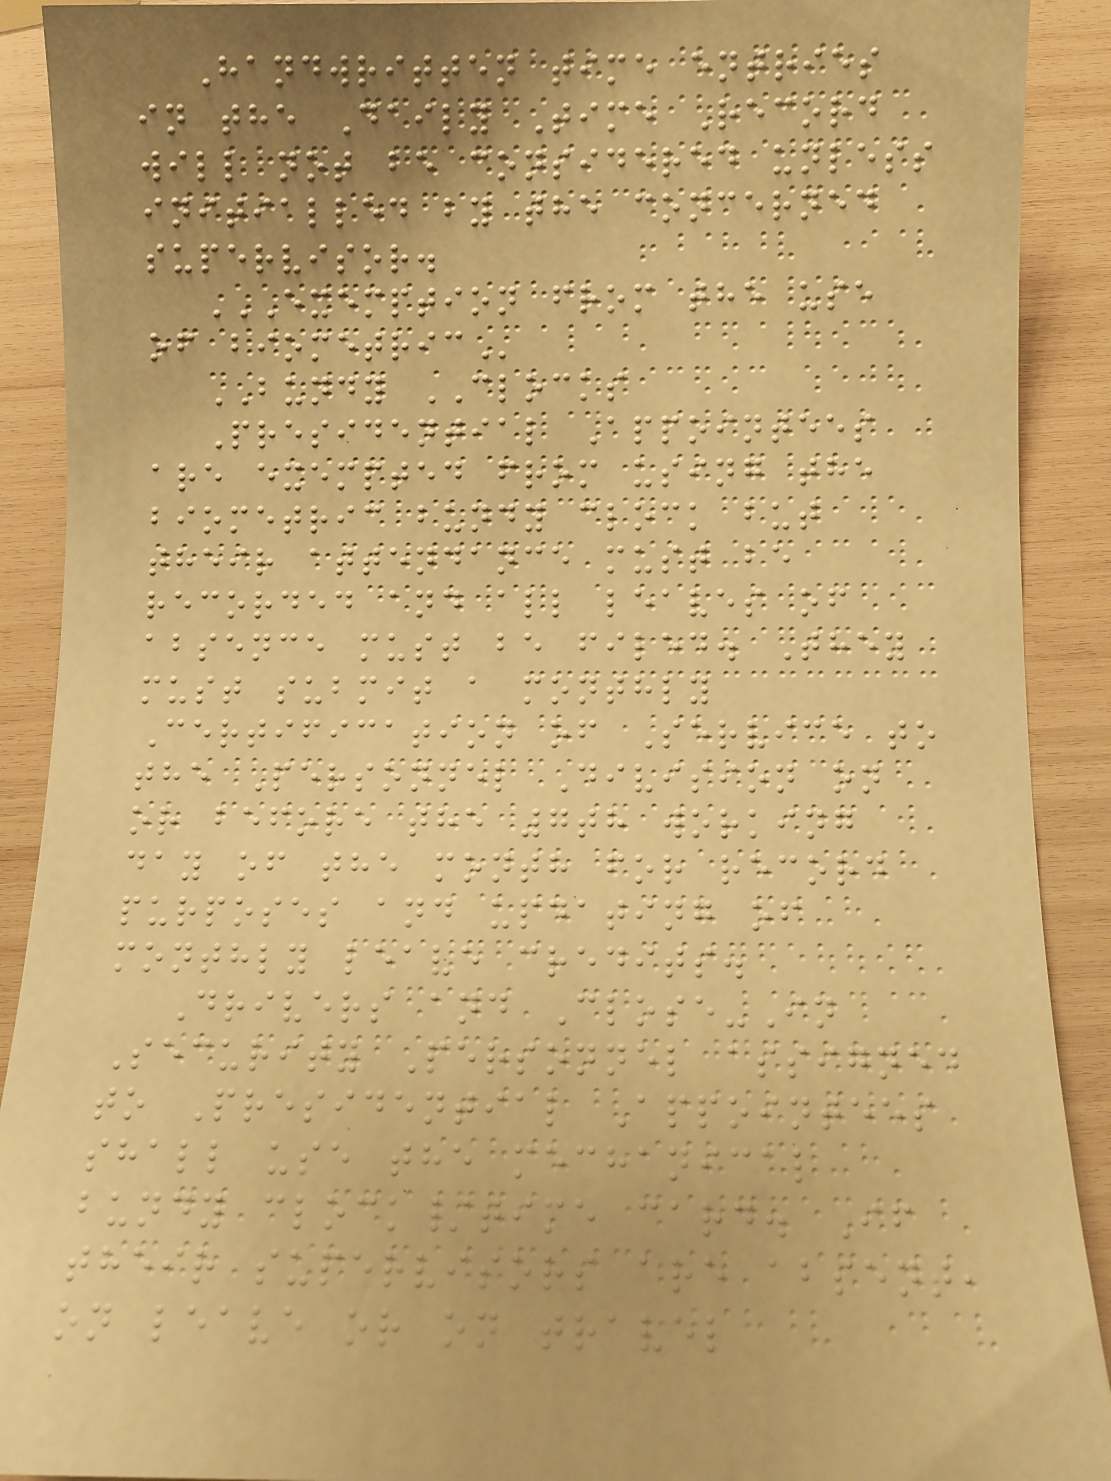Handwritten time entries
in the Daily Time Record
will not be considered unless
initialled by the concerned
supervisor.
EXEMPTION FROM THE USE
OF BIOMETRIC
BUNDY CLOCKS
Presidential Appointees
are exempted from using the
biometric bundy clock but
their attendance must be
recorded and all leaves of
absence must be filed. They
must submit a monthly
Certification of Service to
the Personnel Division on
or before the 7th working
day of the month for record
purposes and updating of
monthly leave credits.
Drivers and Close-In
Security Personnel assigned
to Presidential Appointees
shall use the mechanical
bundy clock/time card. If
their supervisors are absent,
on leave or on travel
